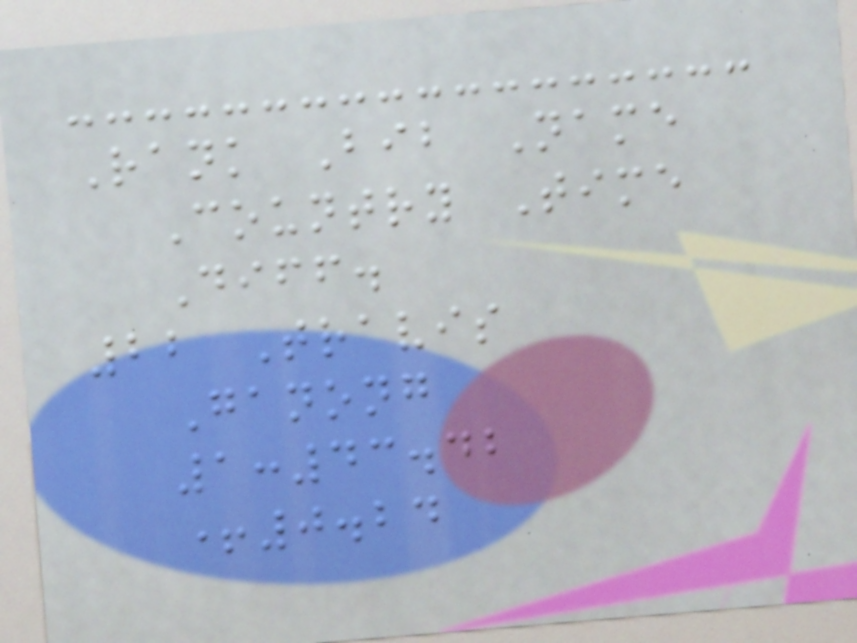Rank Bib Name
Country Time
Diff.
22 Travis
Ganong
1:43.42
+0.24
